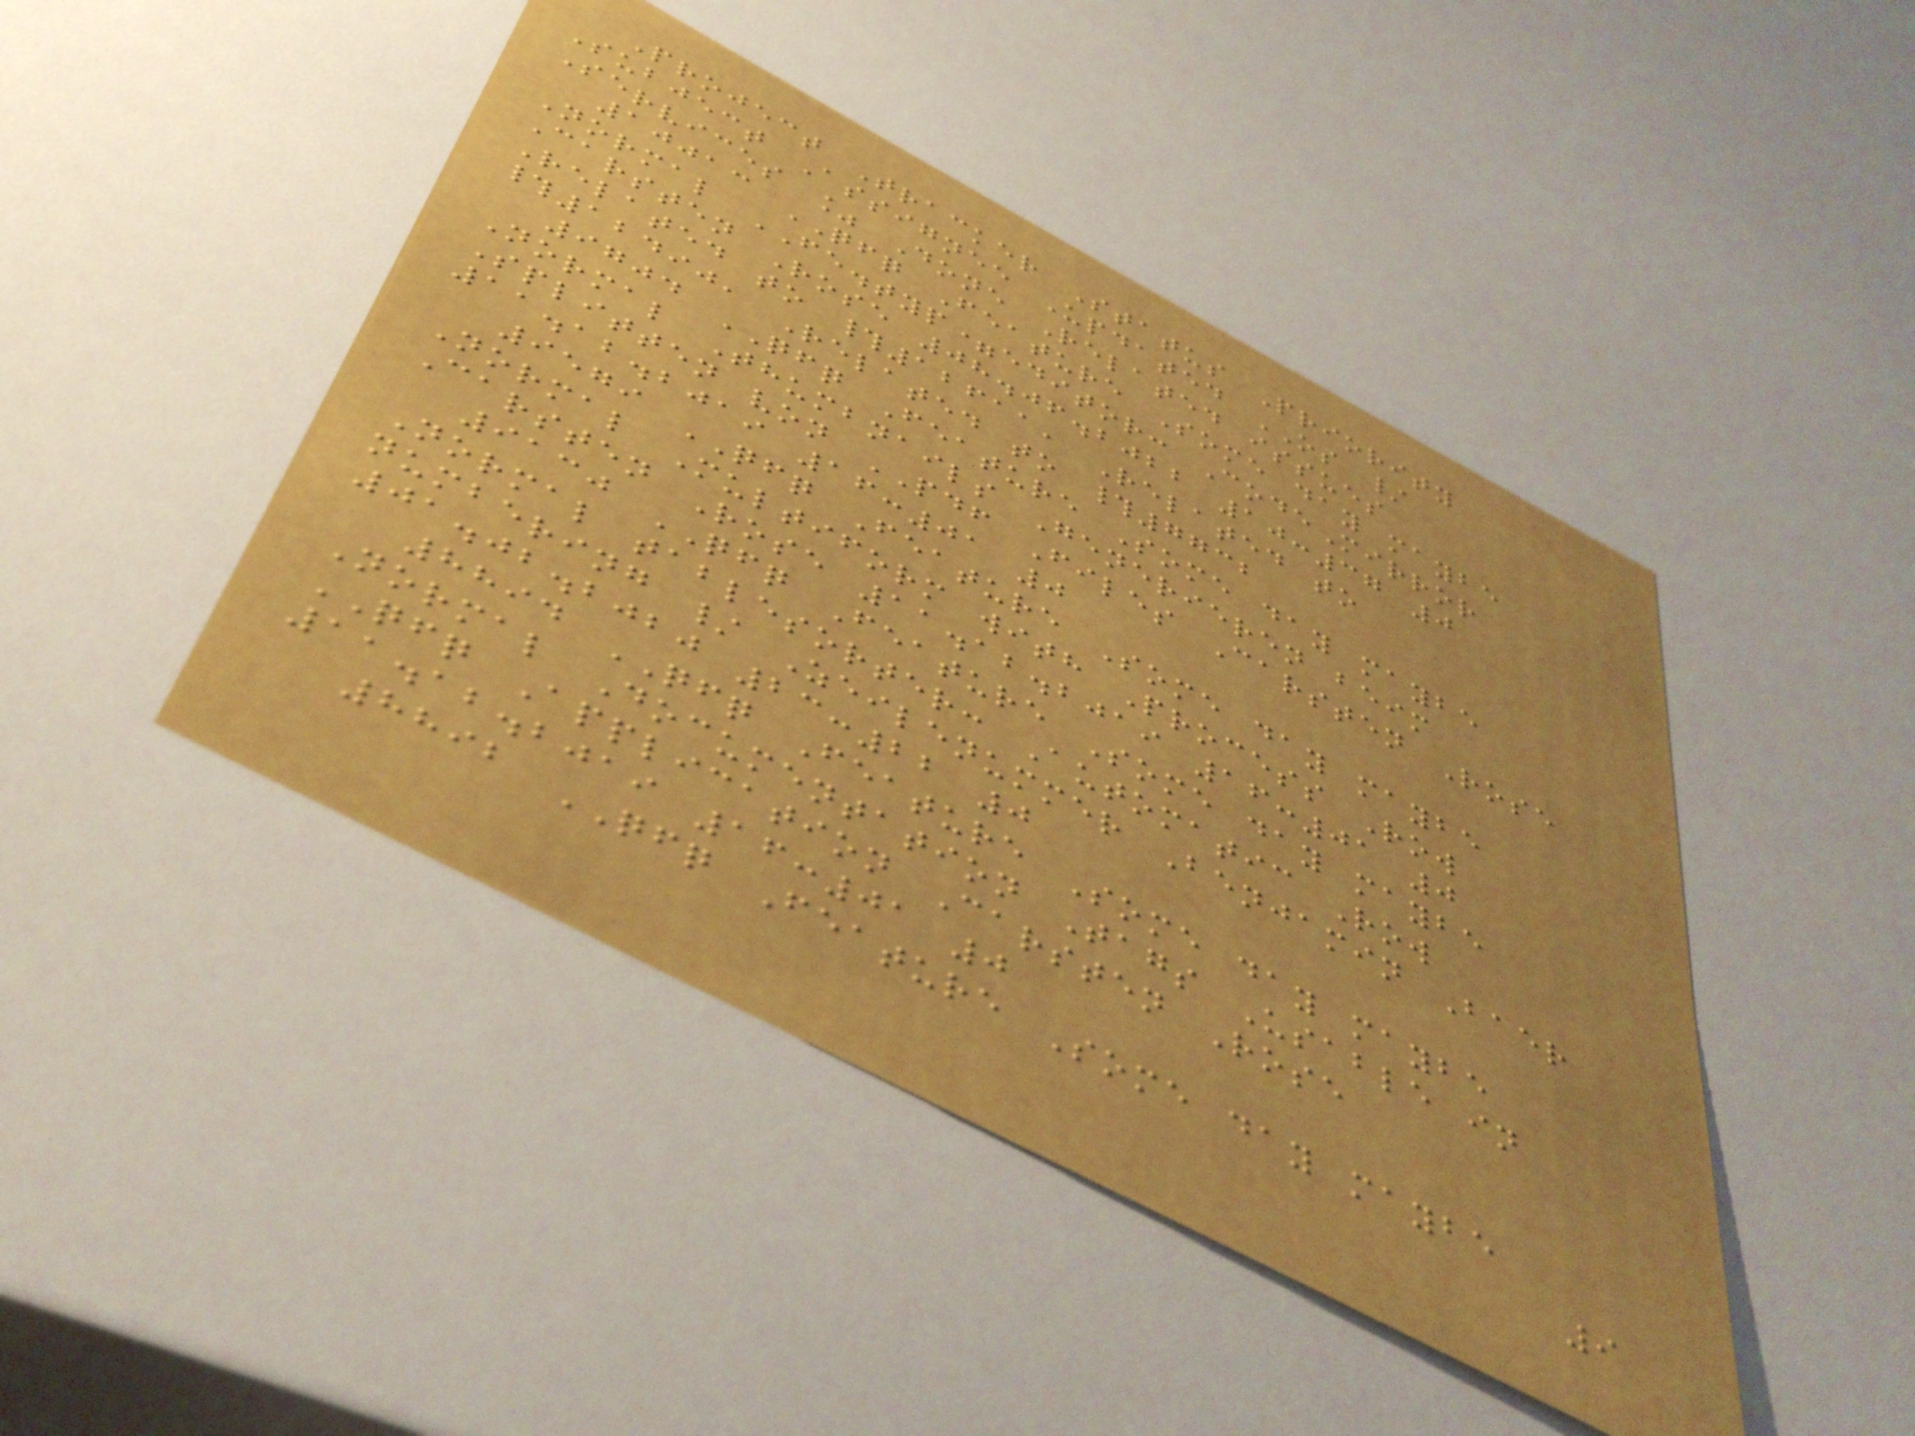Project Tracker Status Priority
Subject Assignee Updated OS /
Services % Done Related issues
10013 QFQ Feature Some day maybe
Normal FE.typ=editor: CodeMirror
Carsten Rose 08.06.2022 10:37 0
Related to #12611, Related to
#12490, Related to #7732
9704 QFQ Feature Some day maybe
Normal Thumbnails Generieren beim
Splitten von PDF Files Carsten Rose
11.12.2019 16:01 0
9579 QFQ Feature Some day maybe
Normal Multiform with Process Row
Carsten Rose 11.12.2019 16:01 0
9130 QFQ Feature Some day maybe
Normal tablesorter: Automatic Row
numbering / Zeilenummer Benjamin Baer
01.02.2020 23:22 0
8894 QFQ Feature Some day maybe
Normal Documentation Tags Usable in
QFQ Application Carsten Rose
11.12.2019 16:01 0
8892 QFQ Feature Some day maybe
9
